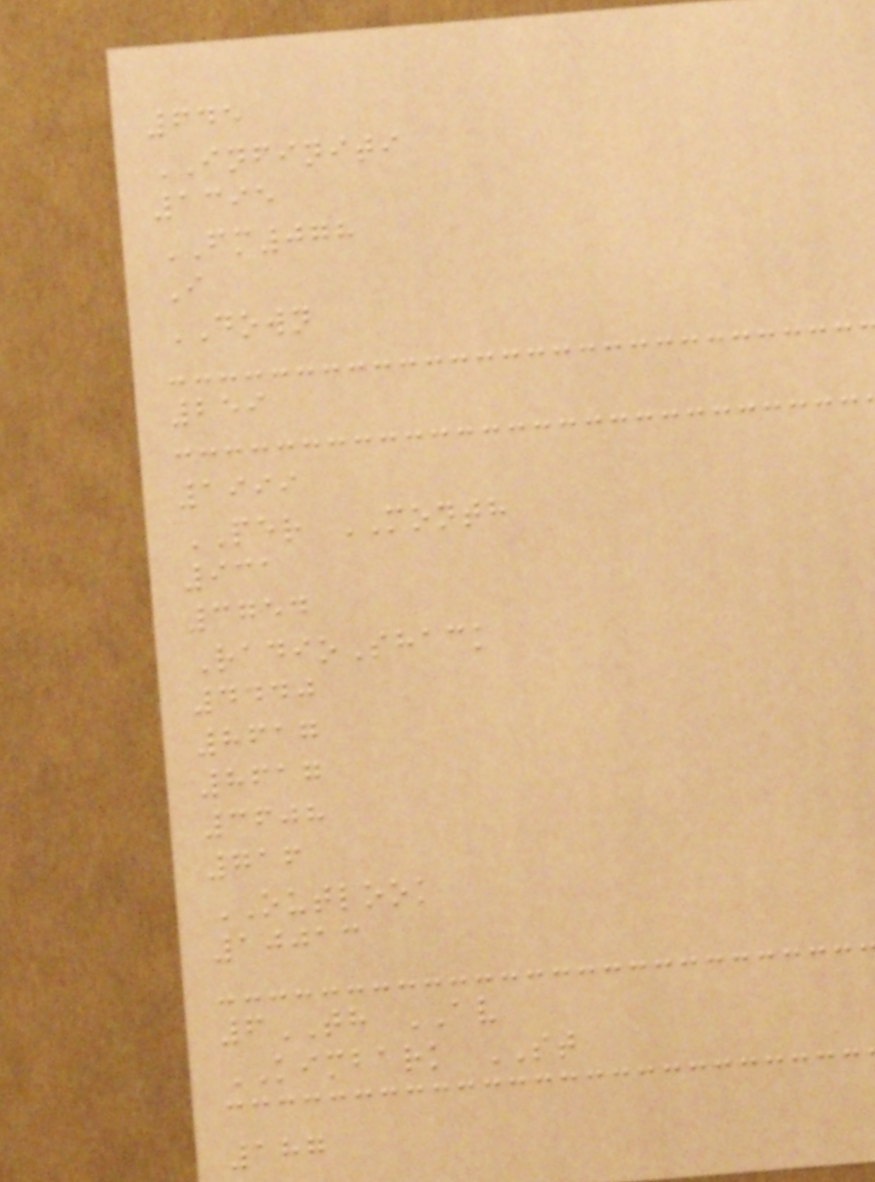645
INFINITI
1395
FM078
I
DOWN
259
1999
PER MONTH
931
3754
RadioShack
4440
8617
8617
3608
716
OUTLOOK
10013
6TH AV
KIMBARK ST
187
